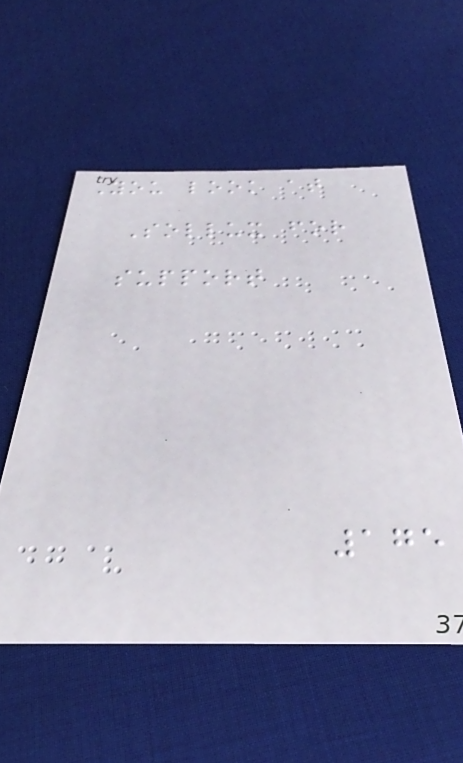You look at
Sollux for
support
175
